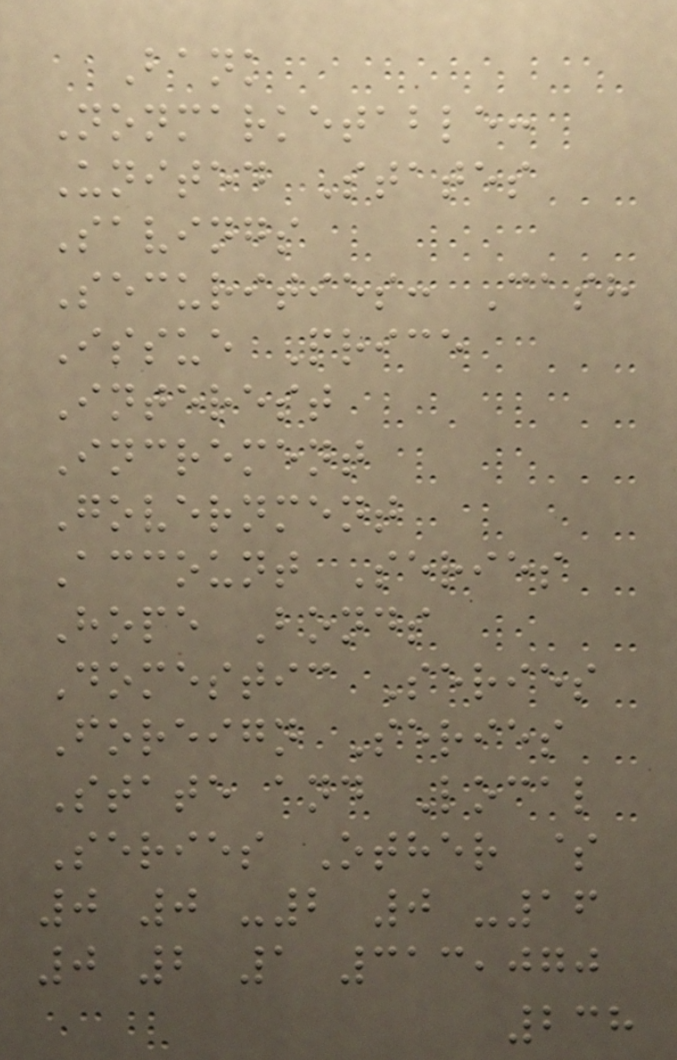Bank
Nonmarketable:
United States
Savings
Securities: Cash
Issue Price
Interest
Increment
Government
Account Series
Hope Bonds
Domestic Series
Foreign Series
State and Local
Series Other $
0 0 -2 0 -16
0 2 1 313,070
238
